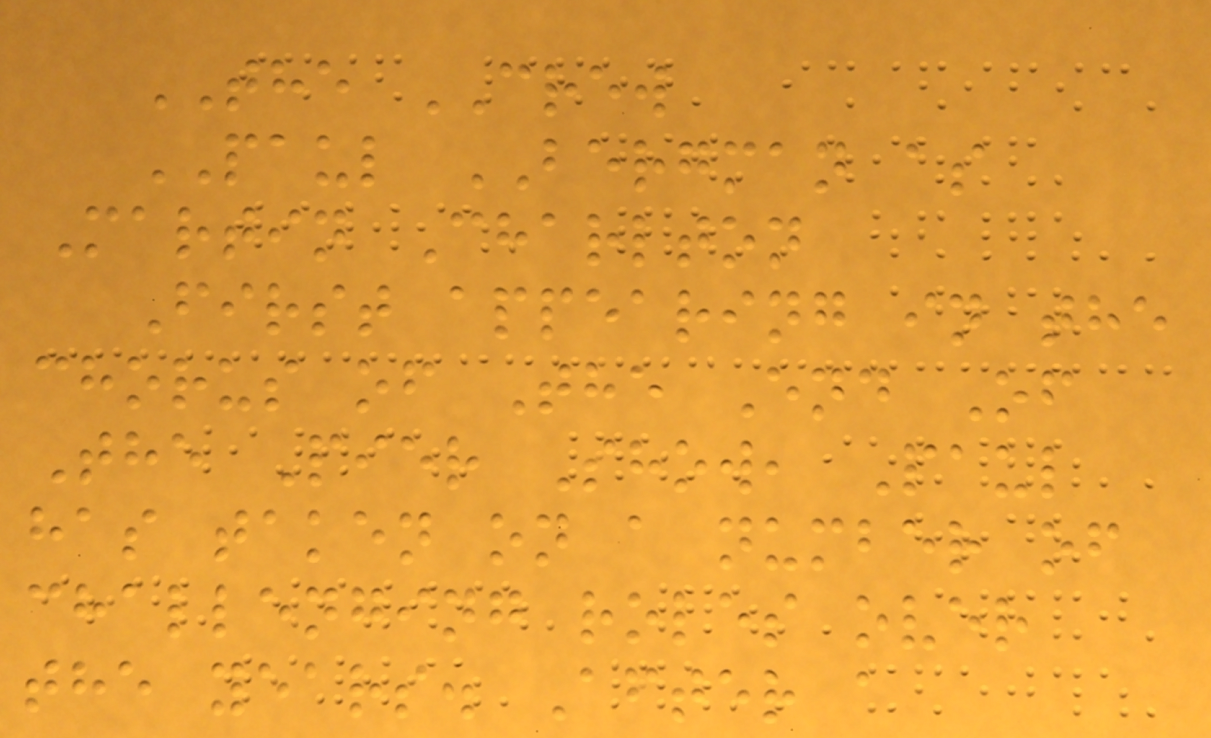THE CREW
PAUL BERGMAN as
Martin Charlton
First appearing in the
chorus of The End Of
The Pier Show, Paul
has taken on a number of
challenging roles over
the years. After a
